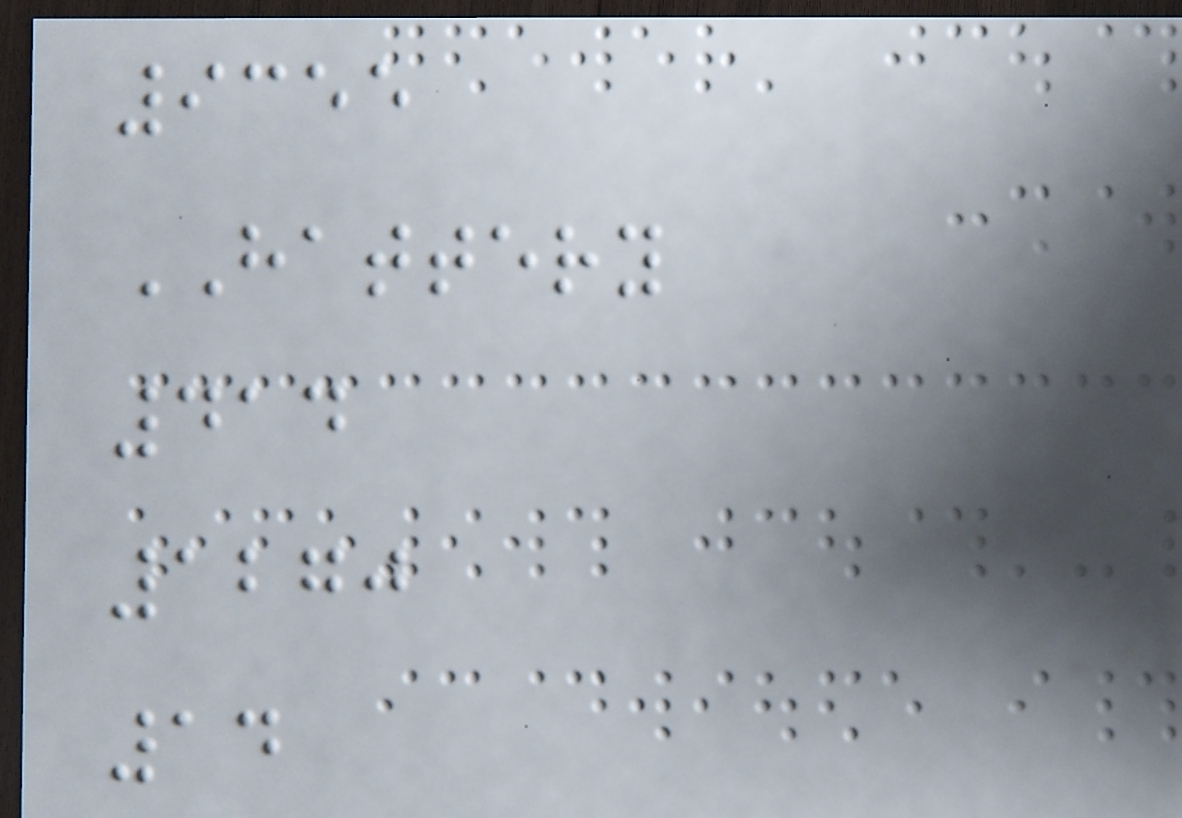9355
HATTERY
414
1270
14
